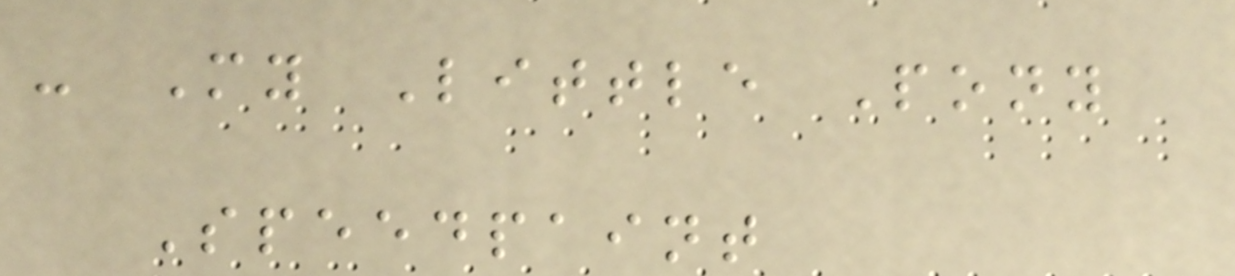- My Little Pony
Speedpaint
